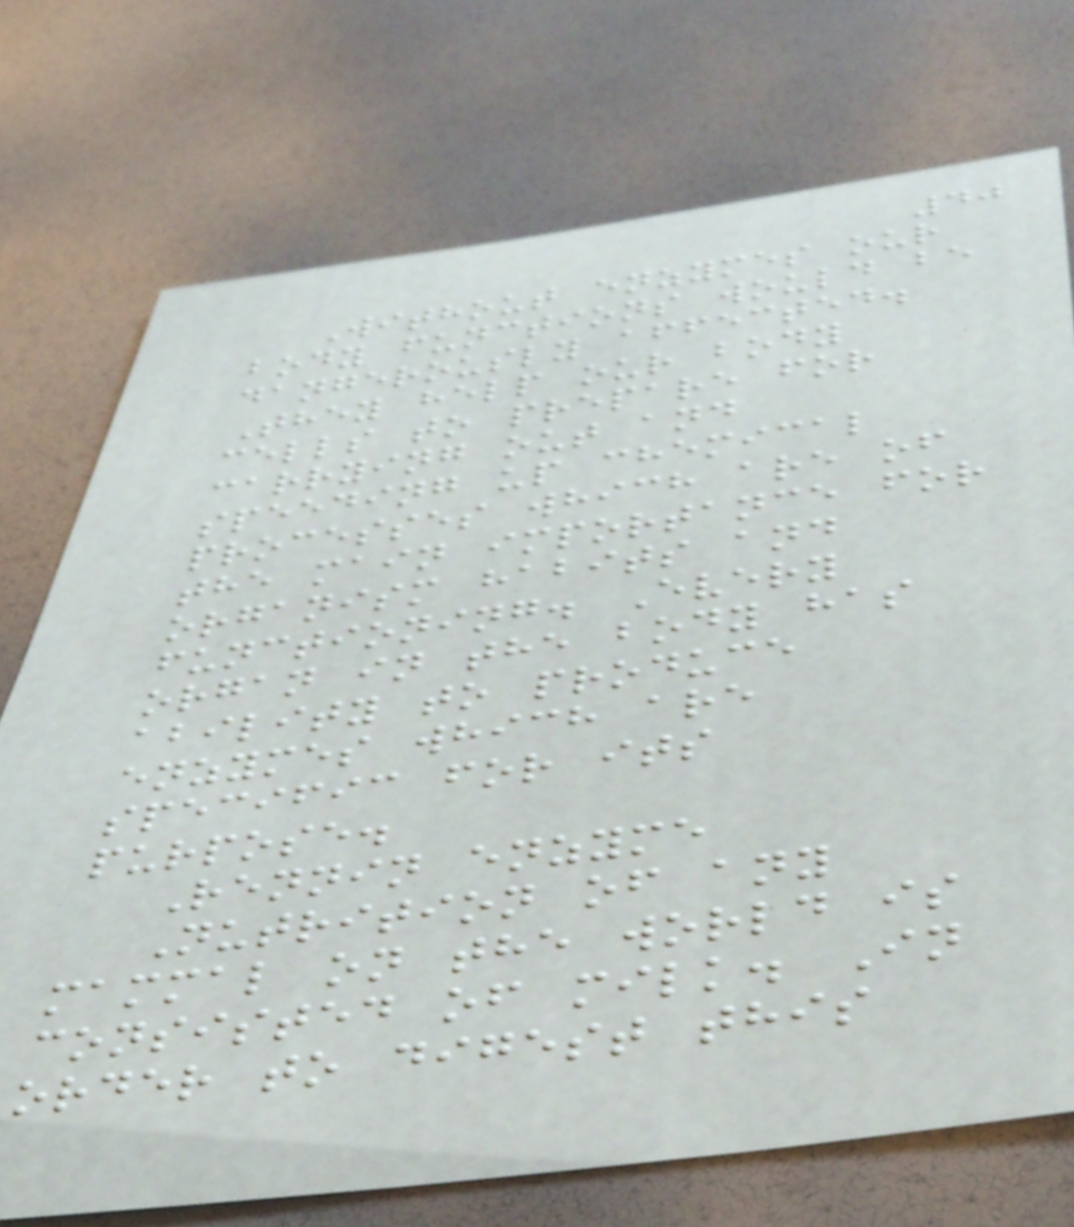40
Without enzymes our
body functions would be
dangerously affected.
They help our body
cells to prepare for
carrying out and
speeding up chemical
processes which are of
the main importance for
organism habits and
functioning. Every
organ in the body has
ability to produce
enzymes which are
specific for its
purpose.
Rennin enzyme
Nutrition of any
mammal on the world is
consisted of milk. In
order to digest this
